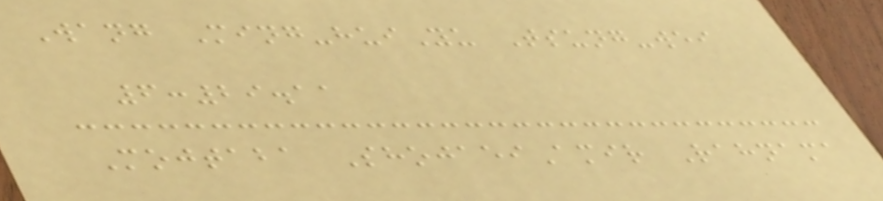Wang Ming-huiYu Tsung-wei
6:29.11
Mojtaba ShojaeiAmir Rahnama
